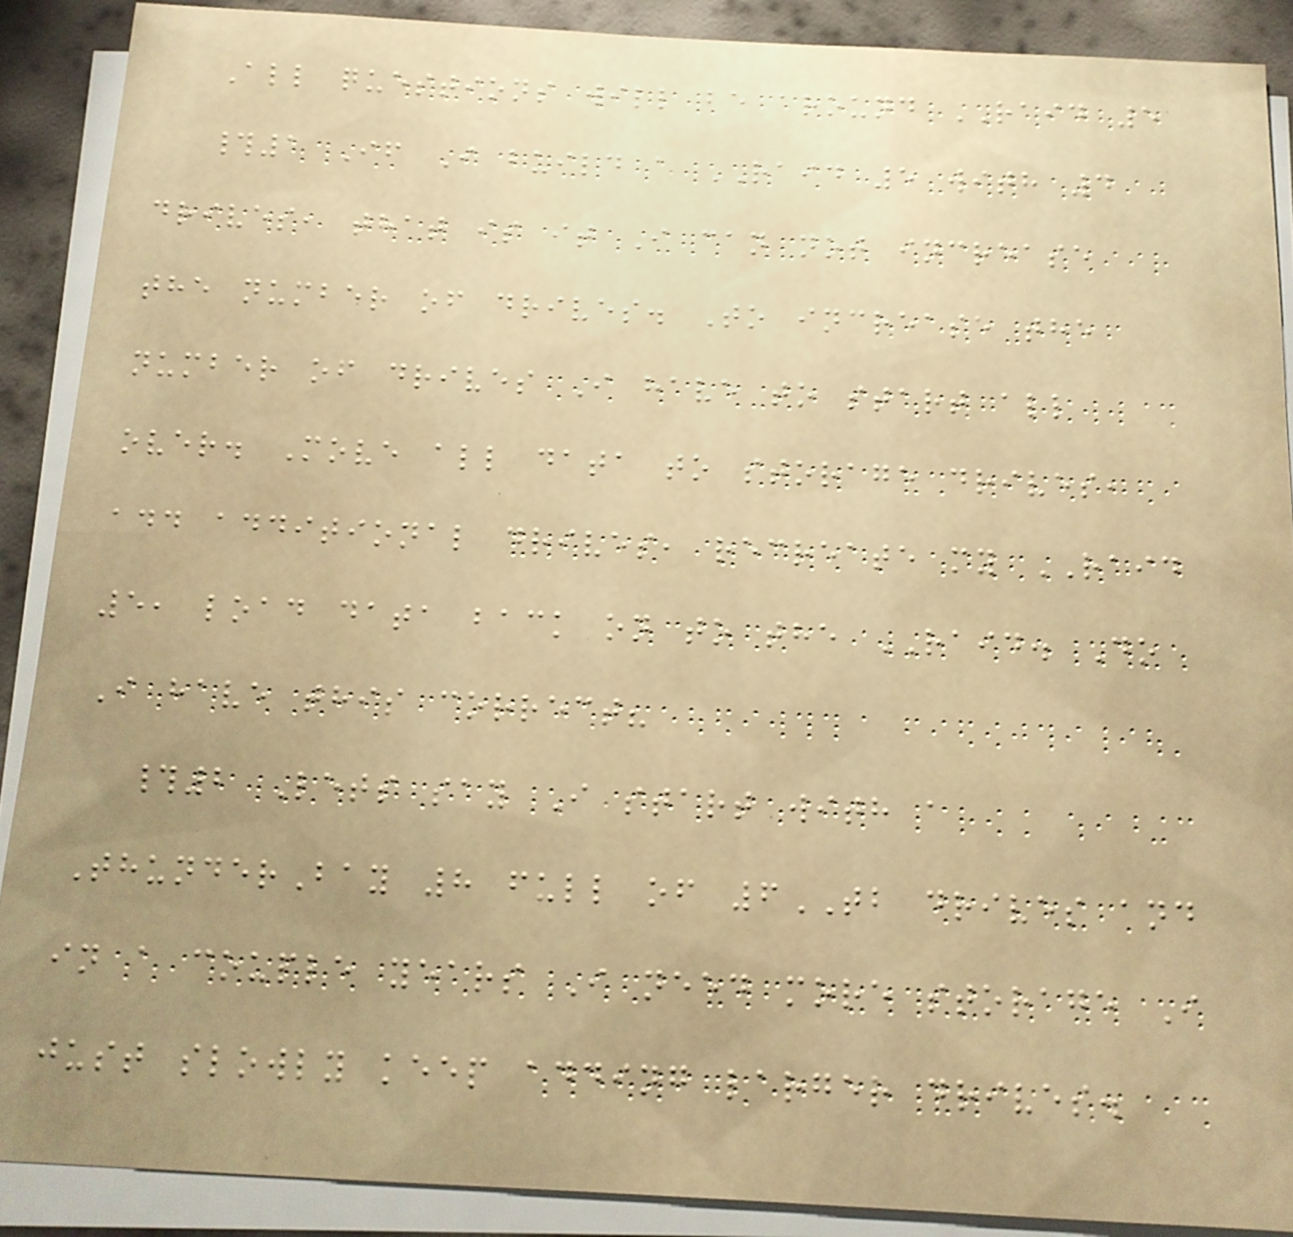All questions will be around RAID 5
#1 If I build a RAID 5 with 4
drives, that is it I can not increase
the number of drives. To increase the
number of drives I have to start all
over. Move all data to storage drives,
add additional drives, recreate my RAID
5, load data back on to the RAID. Do
I have this correct?
#2 Lets say I start with a
ThunderBay 8 full of 6TB drives and
in a couple years I need more storage I
just slowly keep adding larger drives.
